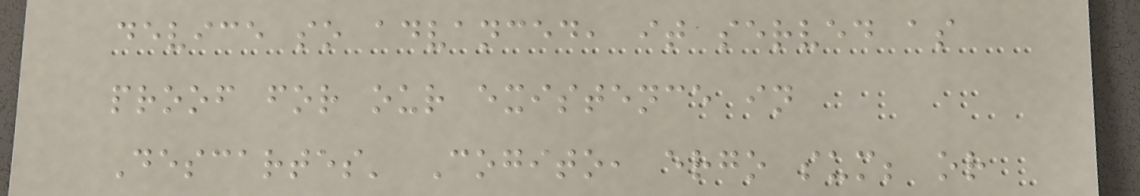device so advanced, it served as
proof for our existence in
Descartes' Cogito, ergo sum; or
